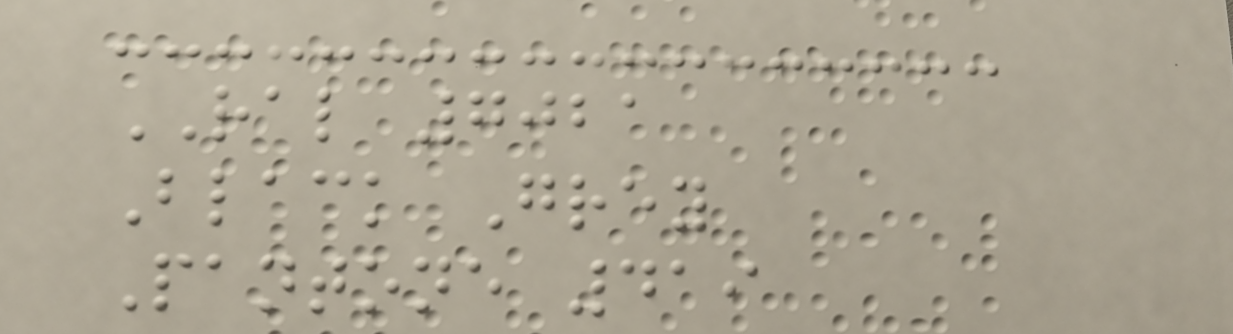RAL 7021
Black Grey
Pantone 419
